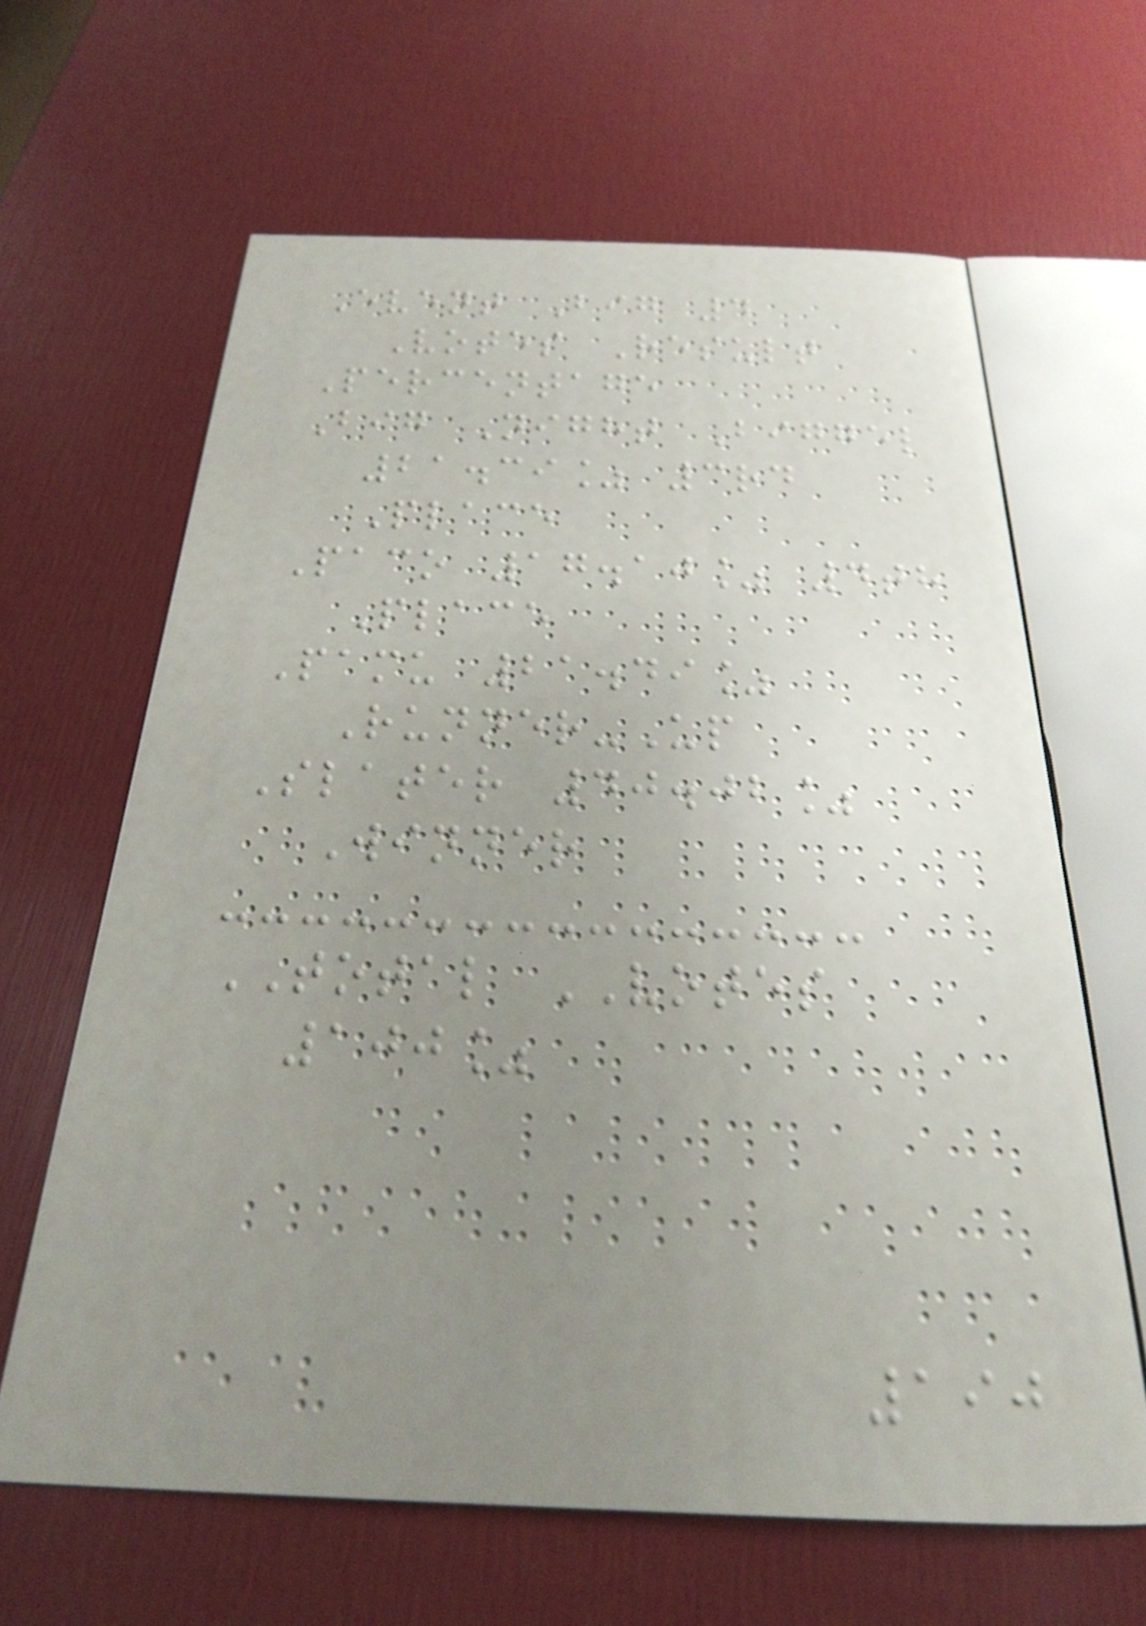Event Big 4
Votes Result
Percentage
Big Night Biggel
21.39% 3rd
Place
Paco 17.10% 4th
Place
Pamu 21.49%
Runner-Up
Slater 40.02%
Winner
TOTAL VOTES
100%
190
